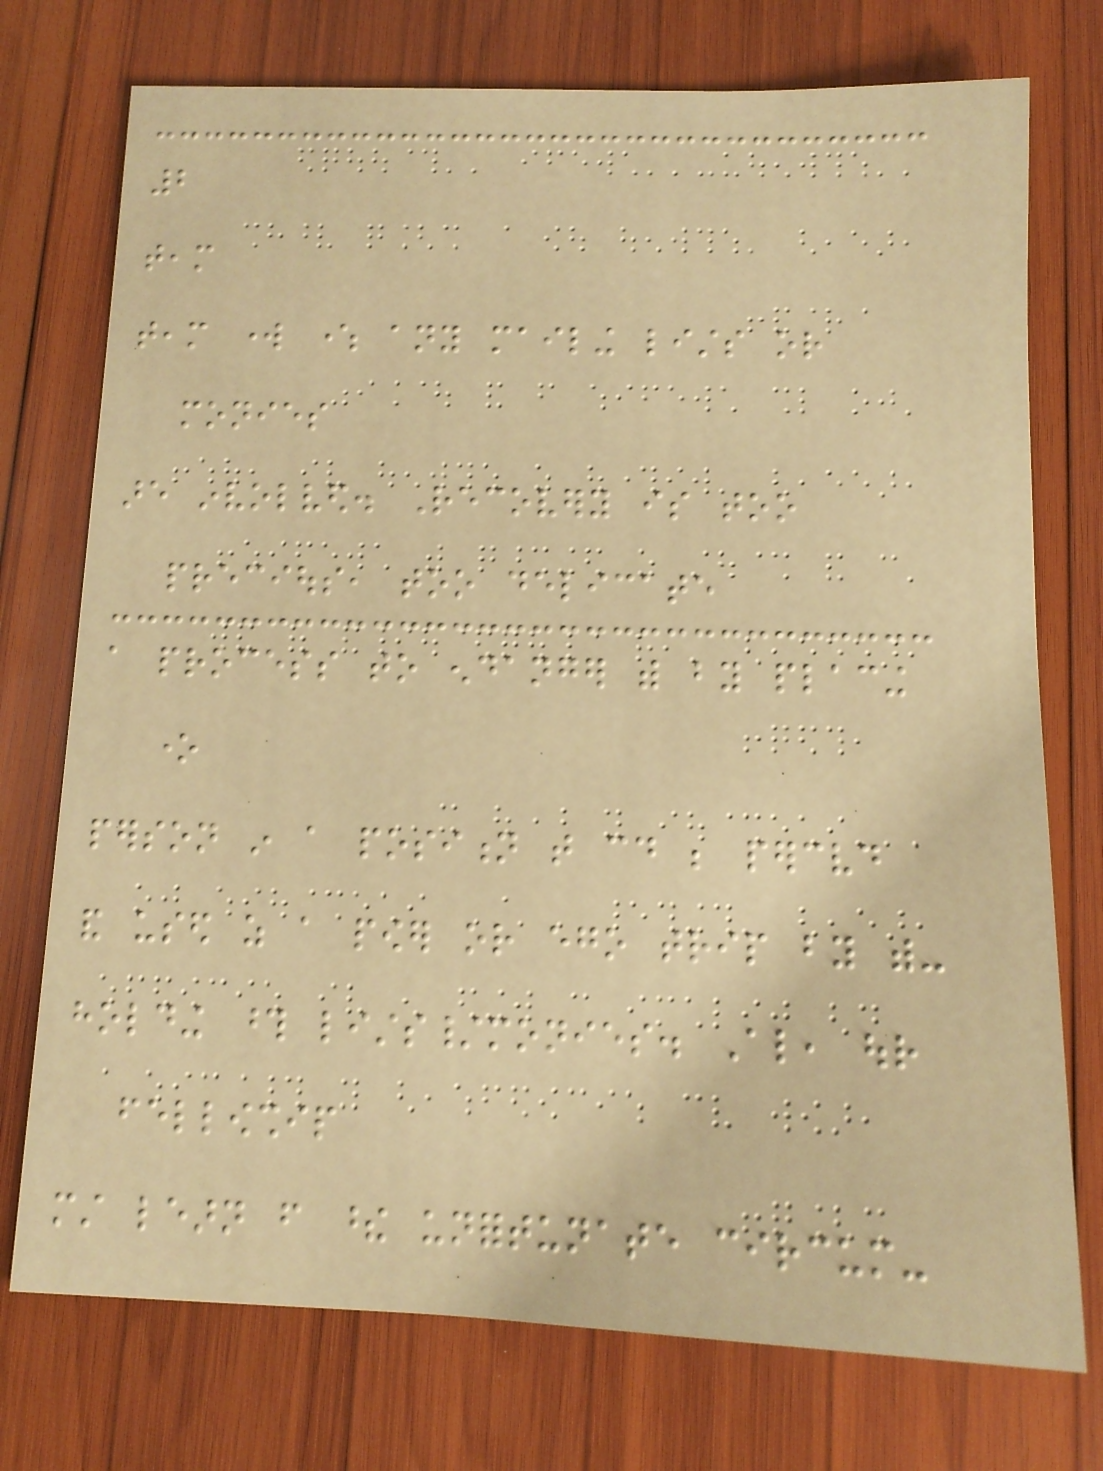2
team
team work where any mailing lists or
monies
are involved. Recovery is too
precious, too delicate
a process to endanger with by placing
one
person in a position that could be perceived
and used as a power or ego trip by with-
holding those lists/monies. Also, our
fellowship
must learn from these unfortunate circum-
